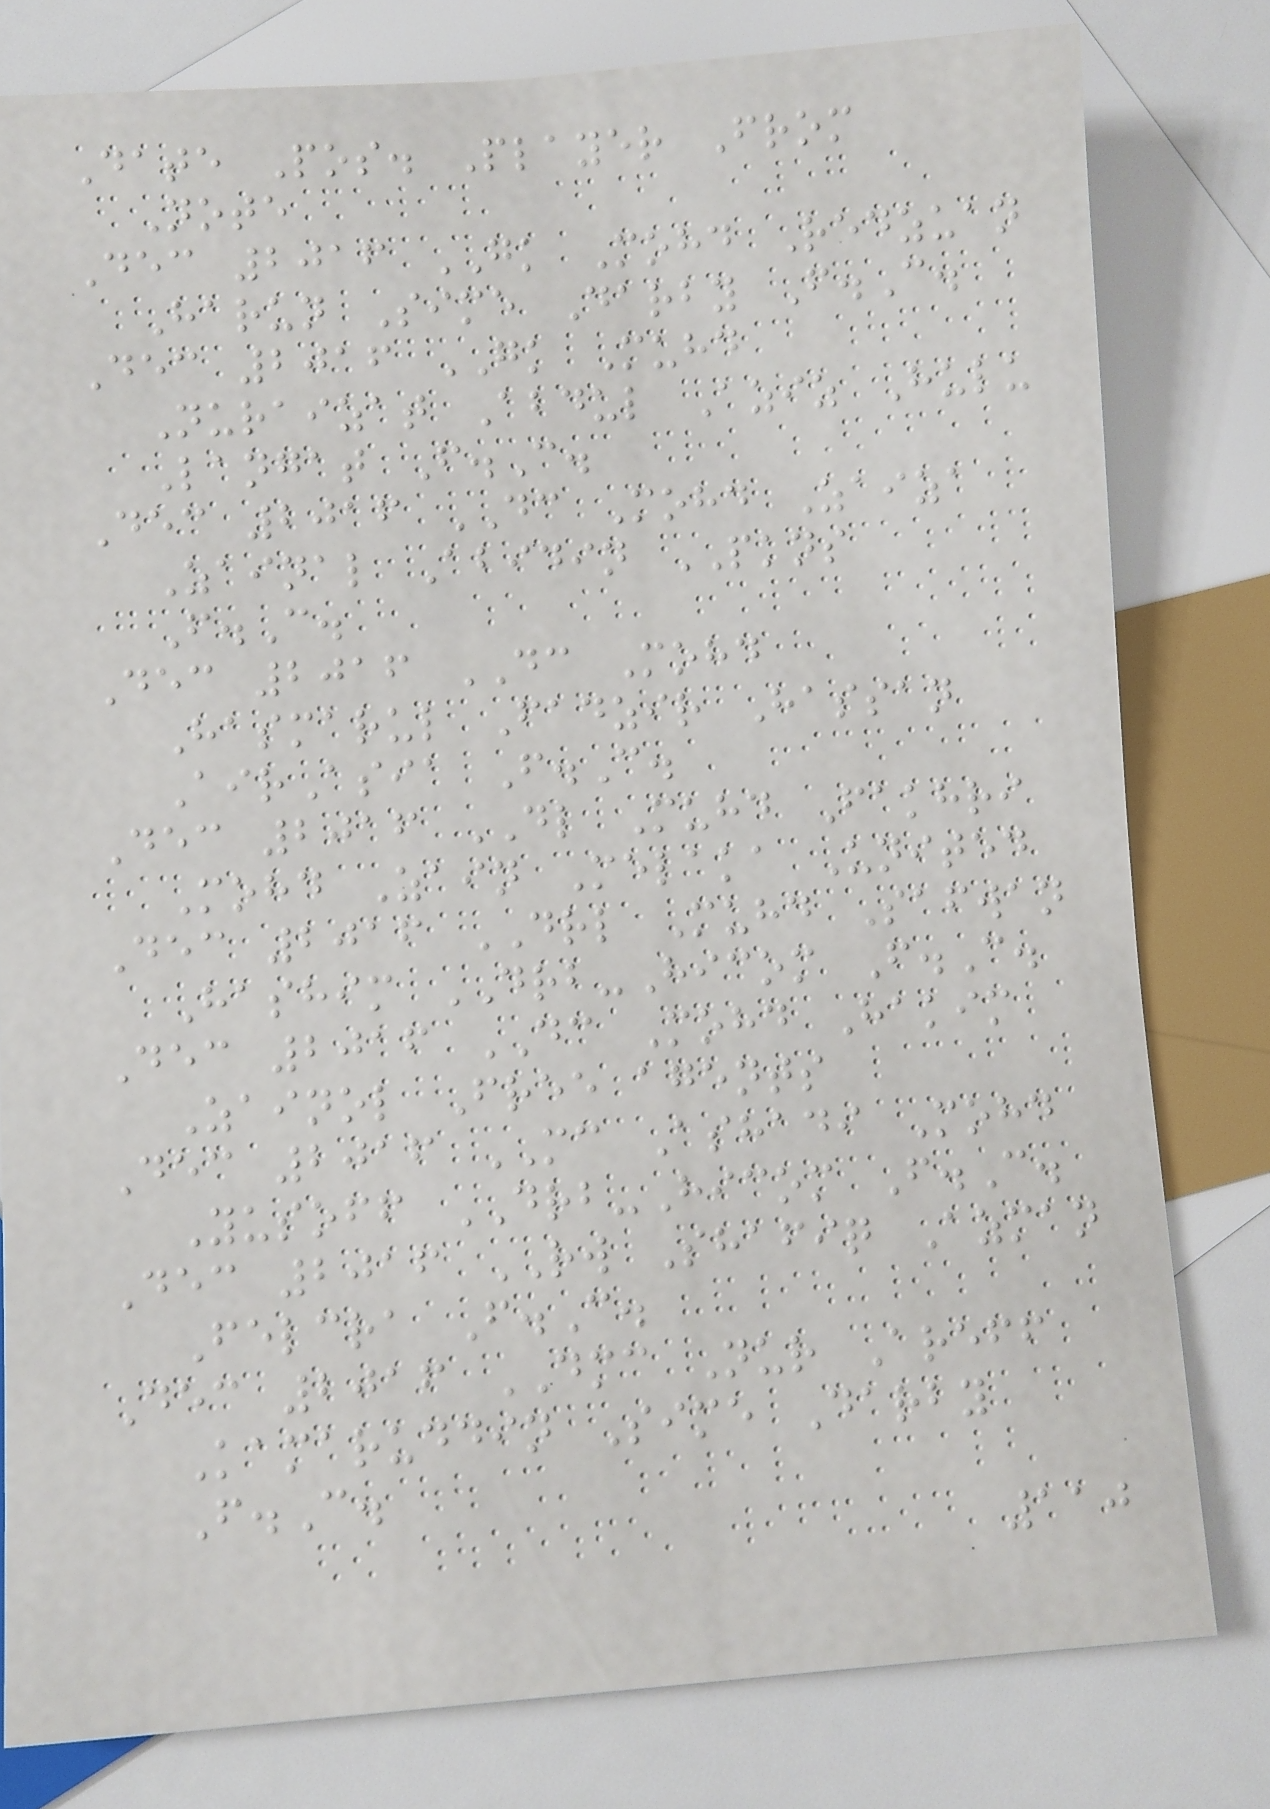Date Pos. Player From
Note
Dec 2016 GK Mohd Redzuan
Harun Sime Darby F.C.
Dec 2016 GK Muhd
Nuraizat Abdul Aziz Hulu
Langat F.C.
Dec 2016 DC Mohd Zaiza
Zainal Abidin PKNS
F.C.
Dec 2016 DC Mohd
Hasmarul Fadzir Hassan
AirAsia F.C.
Dec 2016 DL Muhd Fakhri
Mohd Zain Melaka United
Dec 2016 DRL Muhd Safwan
Hashim DRB-Hicom F.C.
Dec 2016 DC Mohd Hakim
Zainol Free agents
Dec 2016 MC Ashadi Mohd
Yusoff DRB-Hicom F.C.
Dec 2016 RW Shafiq Azman
Felcra F.C.
Dec 2016 DMC Nur Areff
Kamaruddin Sime Darby
F.C.
110
